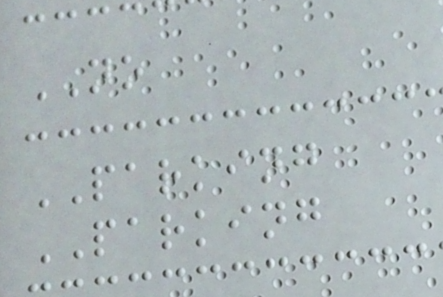NO
PARKING
PARKING
